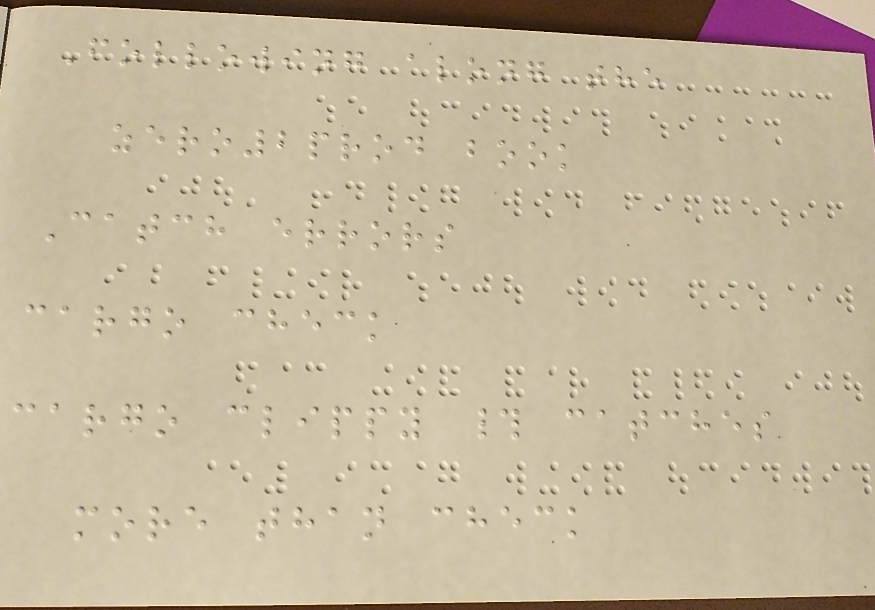Following along the
zero2prod book
Catch errors
cargo check
cargo clippy # catches
more than check
